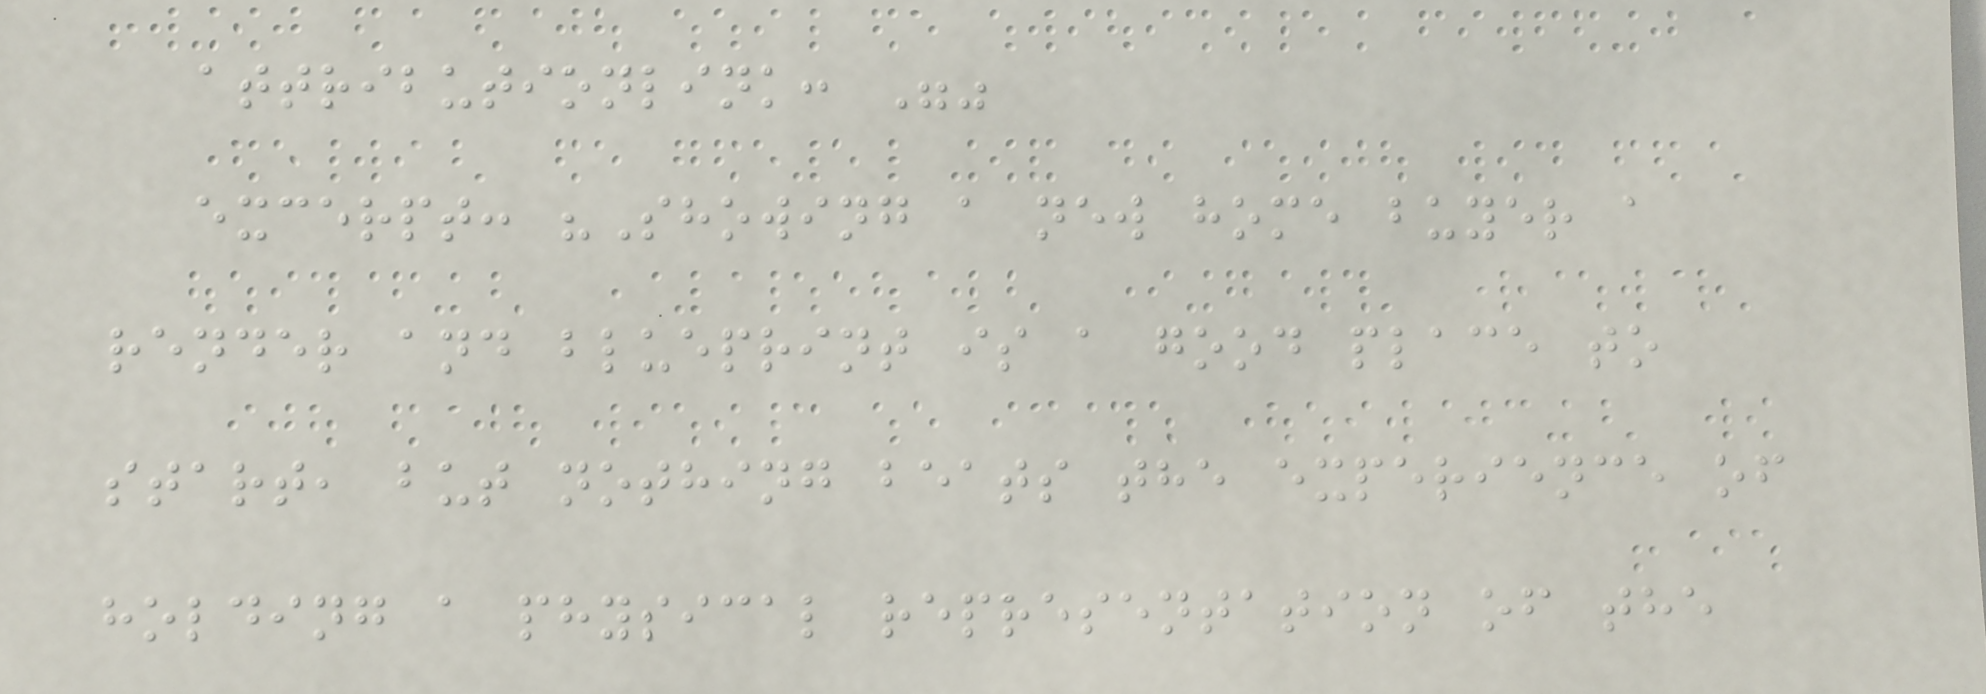attributionlink: ""
excerpt: "Showing a new home buyer a
render and blueprint is a good place to
start, but nothing beats the experience of
holding a physical representation of the
